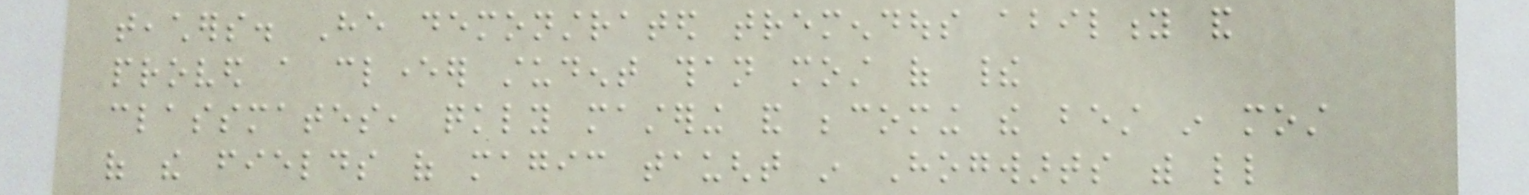teachers. He demonstrated tremendous ability and
proved a cleverer student than most of their
classmates, quickly mastering and becoming the best in most
of the fields of magic taught in Hogwarts with little
